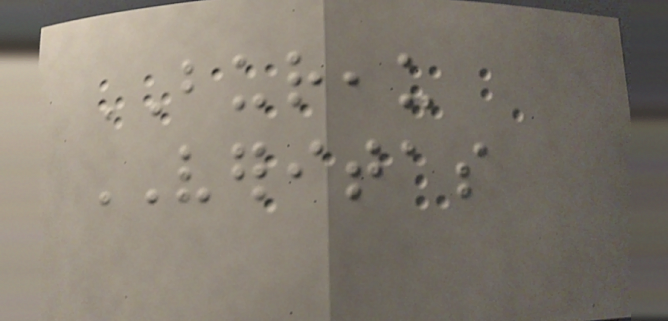BUREAU
VERITAS
